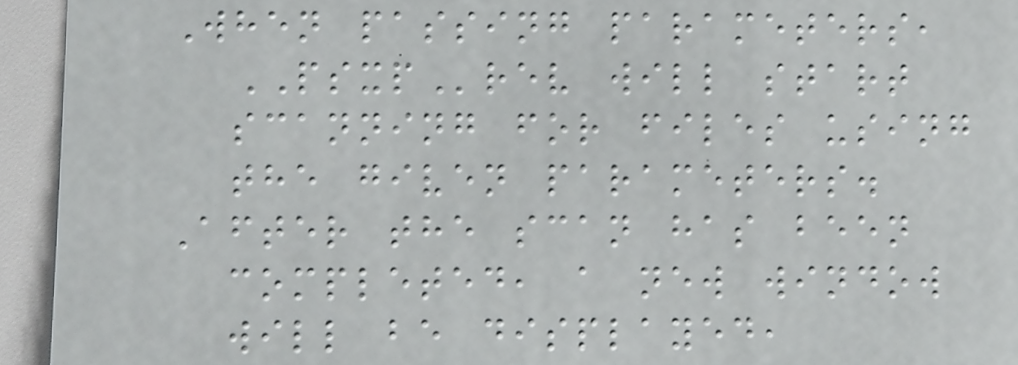When passing parameters,
PSXPrev will start
scanning for files using
the given parameters.
After the scan has been
completed, a new window
will be displayed,
